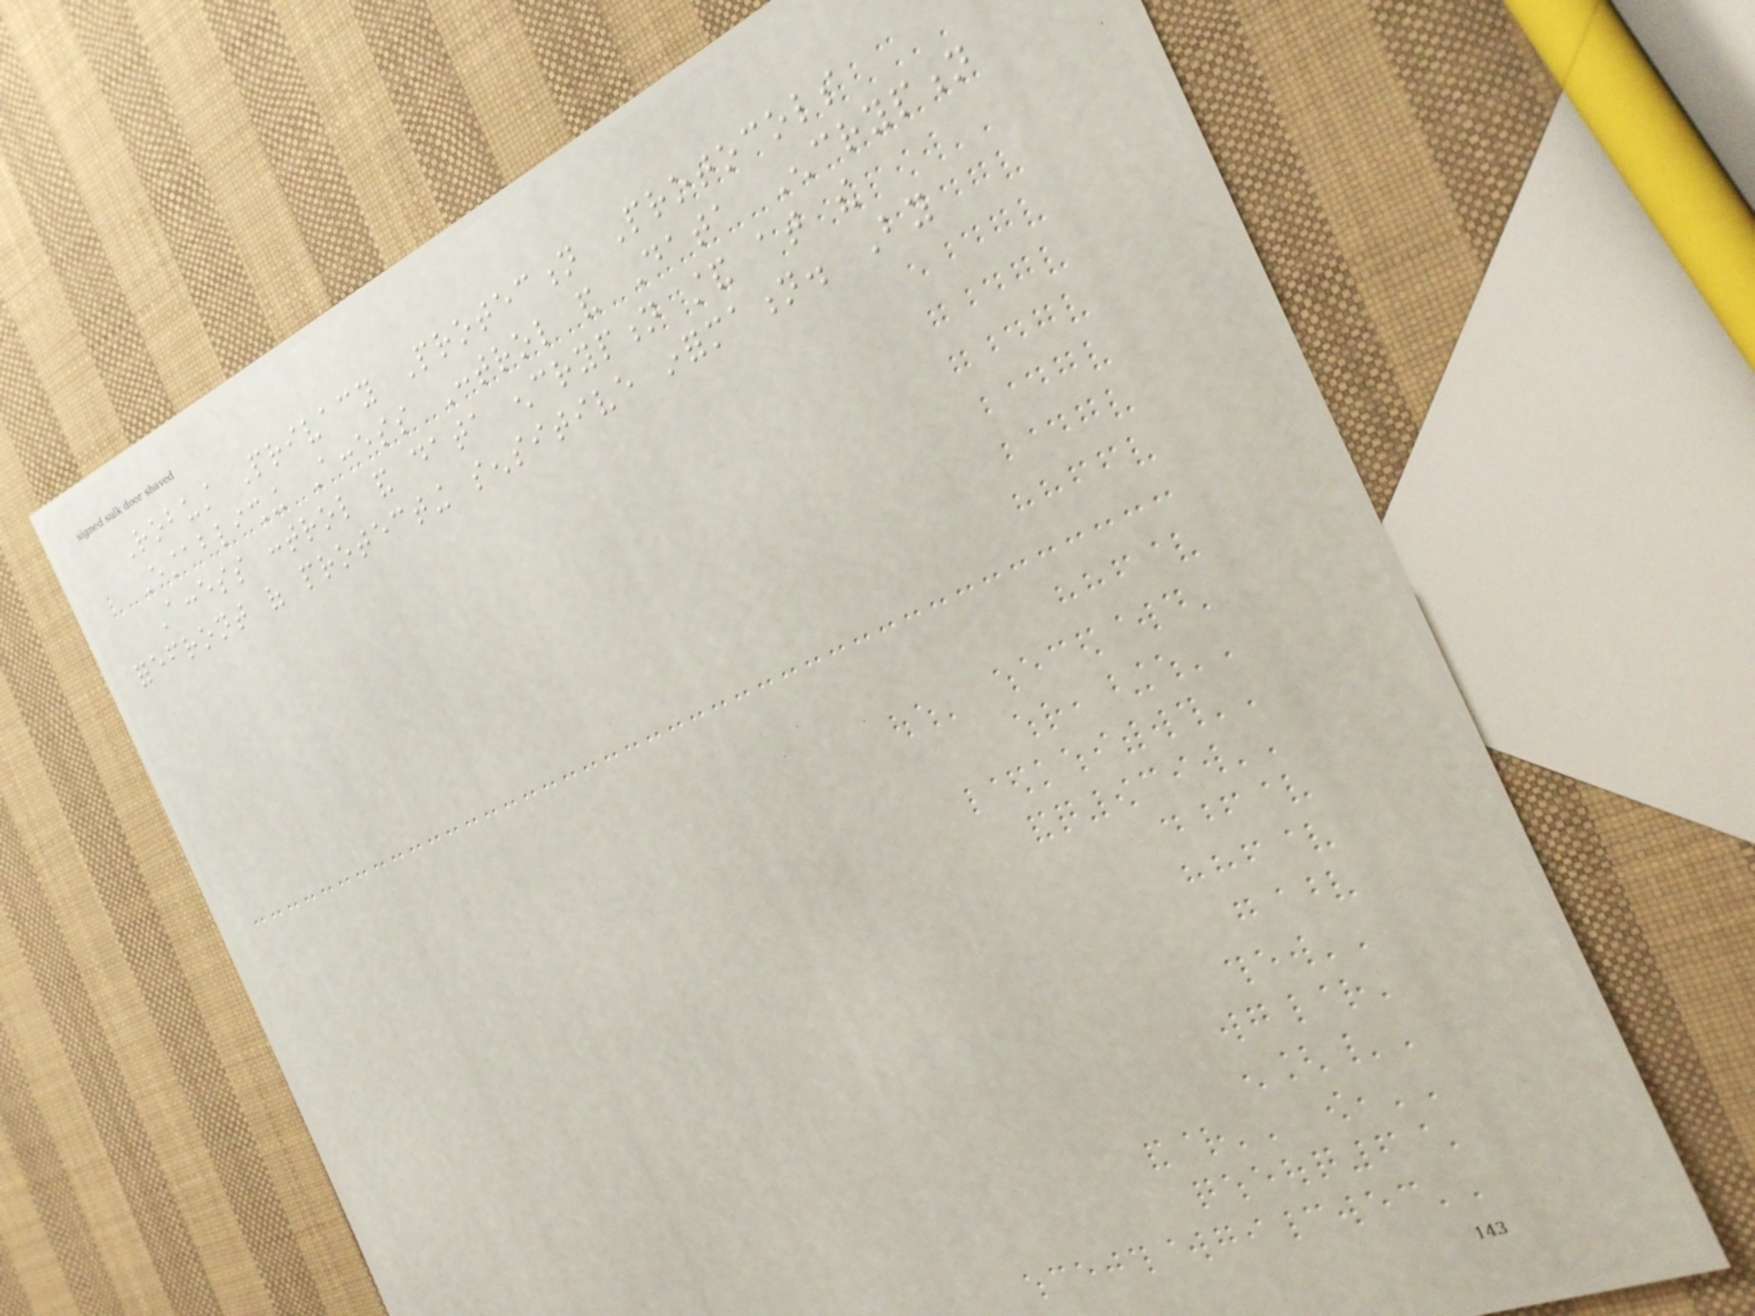Robust Privacy Protection Protocols
Establishing Access Control and Data Encryption
Access control and data encryption stand at the
forefront of protecting sensitive information. By
